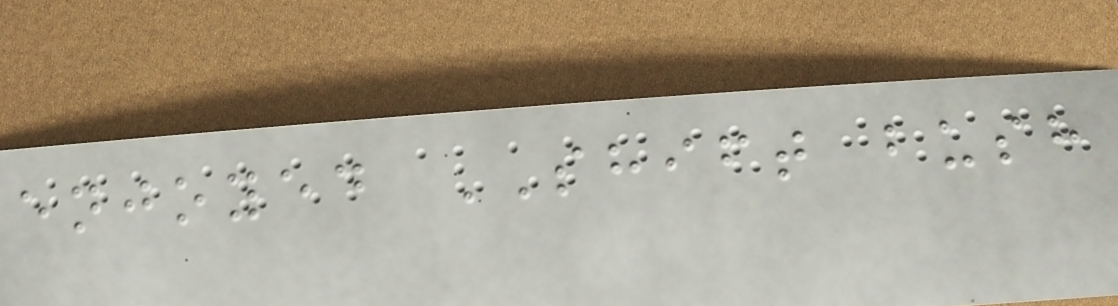enjoyed SHIFT bush
